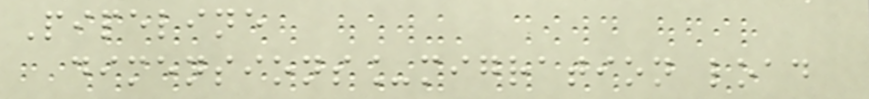Pipeline
dimensions_migration load
